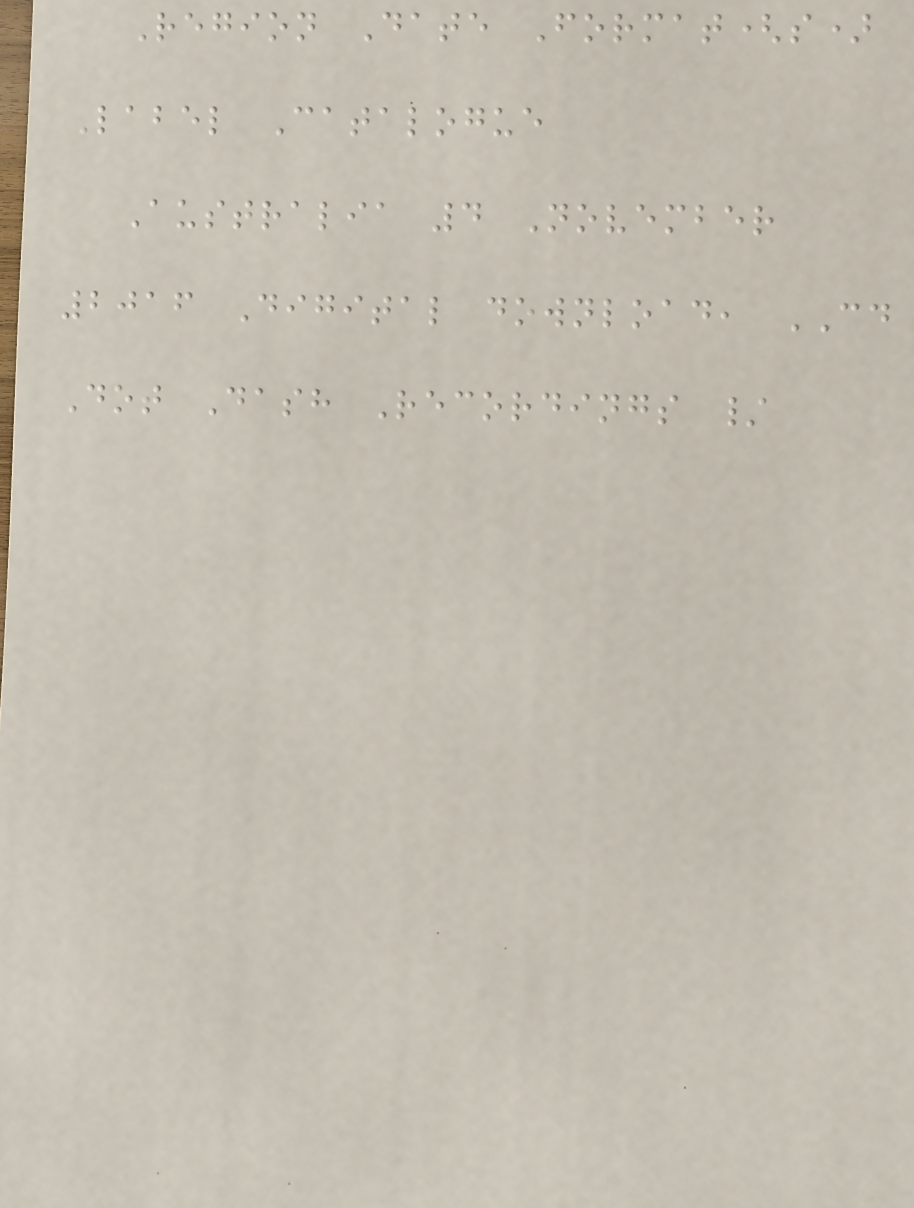Region Date Format(s)
Label Catalogue
Australia 4 November
2016 Digital download, CD
Dot Dash Recordings /
